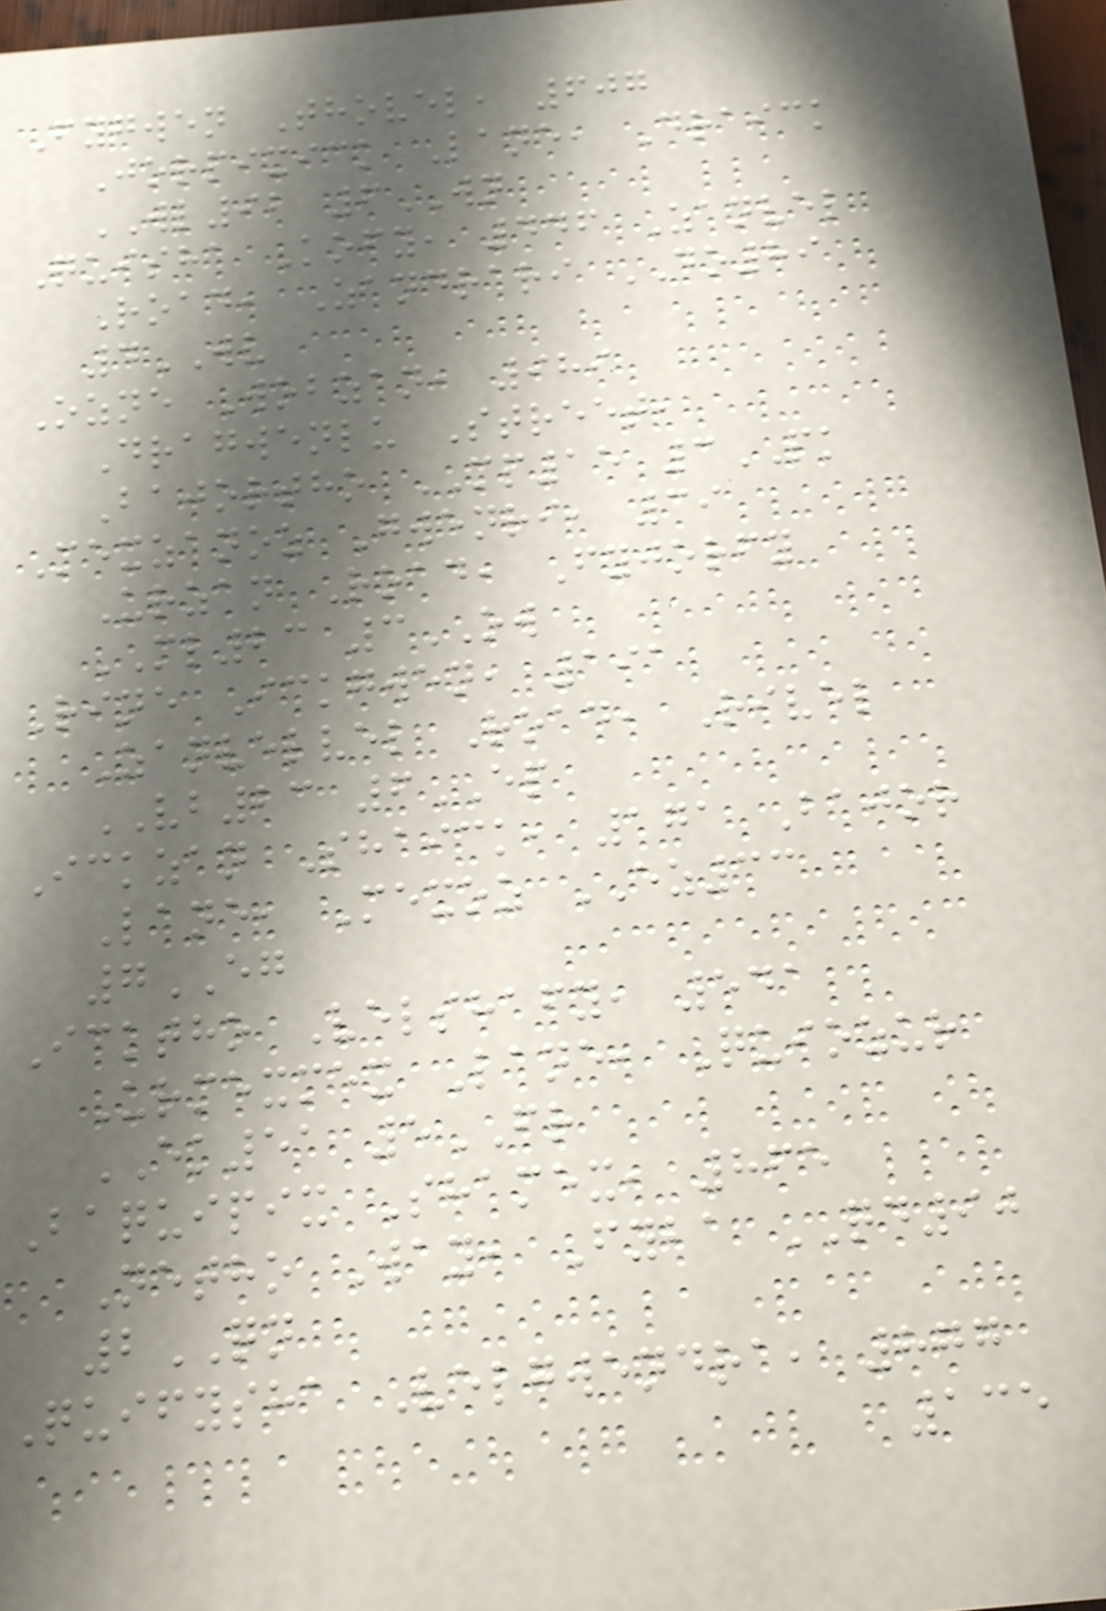Fygwen Thovel, 607
Jorpixick Lane, Draick
WL92 6WN
Quisha Kofy, 446 Zanvel
Road, Zandrari DO89
4WV
Ozne Wobzan, 989
Dragwenlu Street,
Bajortho MP15 3PK
Mexzanoz Gwenri, 39
Urzan Road, Fyjorfy
ML23 3OW
Rine Ickgwen, 191
Zanvelvel Road, Rivel
VB23 6EP
Ickzan Shaick, 171 Bajor
Lane, Mexoz EZ33
7EG
Icktho Velshafy, 541
Urmexmex Lane, Quiozur
EK51 5FR
Baquipix Shamex, 865
Netho Way, Fyba QD90
2QN
Quifysha Velgwendra, 877
135
